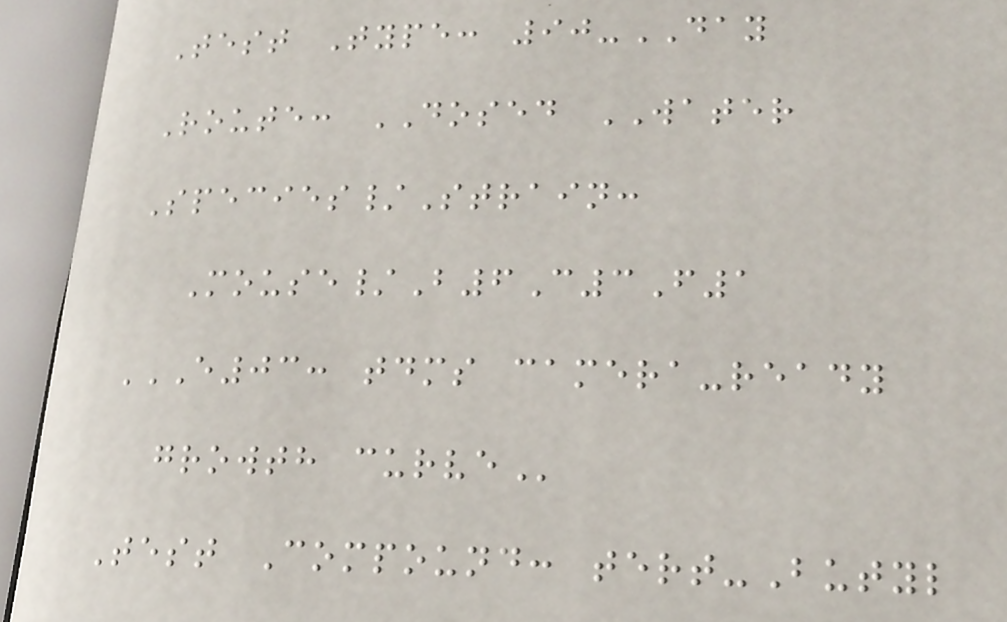Test Type: 90-DAY
Route: DOSED WATER
Species/Strain:
Mouse/B6C3F1
E03: TDMS CAMERA-READY
GROWTH CURVE
Test Compound: tert-Butyl
